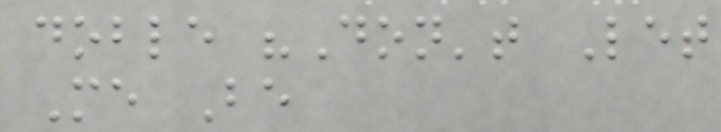doble "Don't Let
Me Be
